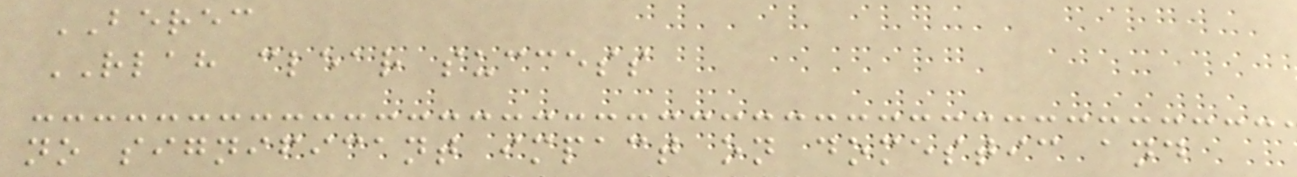BEREC
RLAH clear success
no significant impact on domestic and
